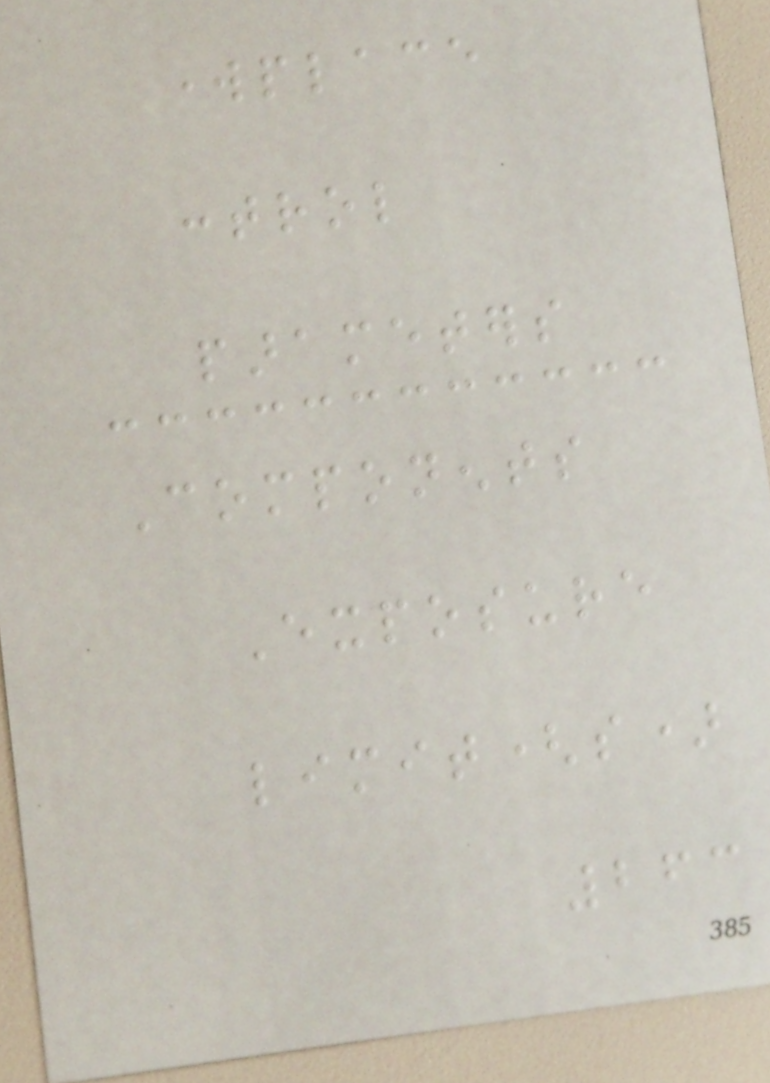workplace
control
parameters
Components
Exposure
limit(s)
263
